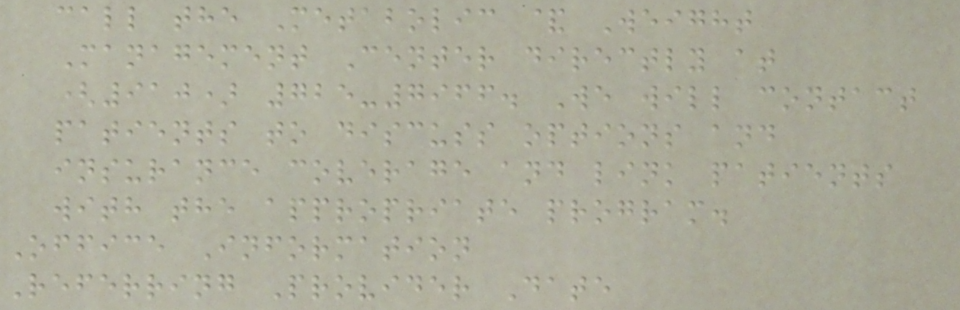call the Metabolic & Weight
Management Center directly at
(910) 725-7966. We will contact
patients to discuss options and
insurance coverage and link patients
with the appropriate program.
Office Information
Referring Provider Date
